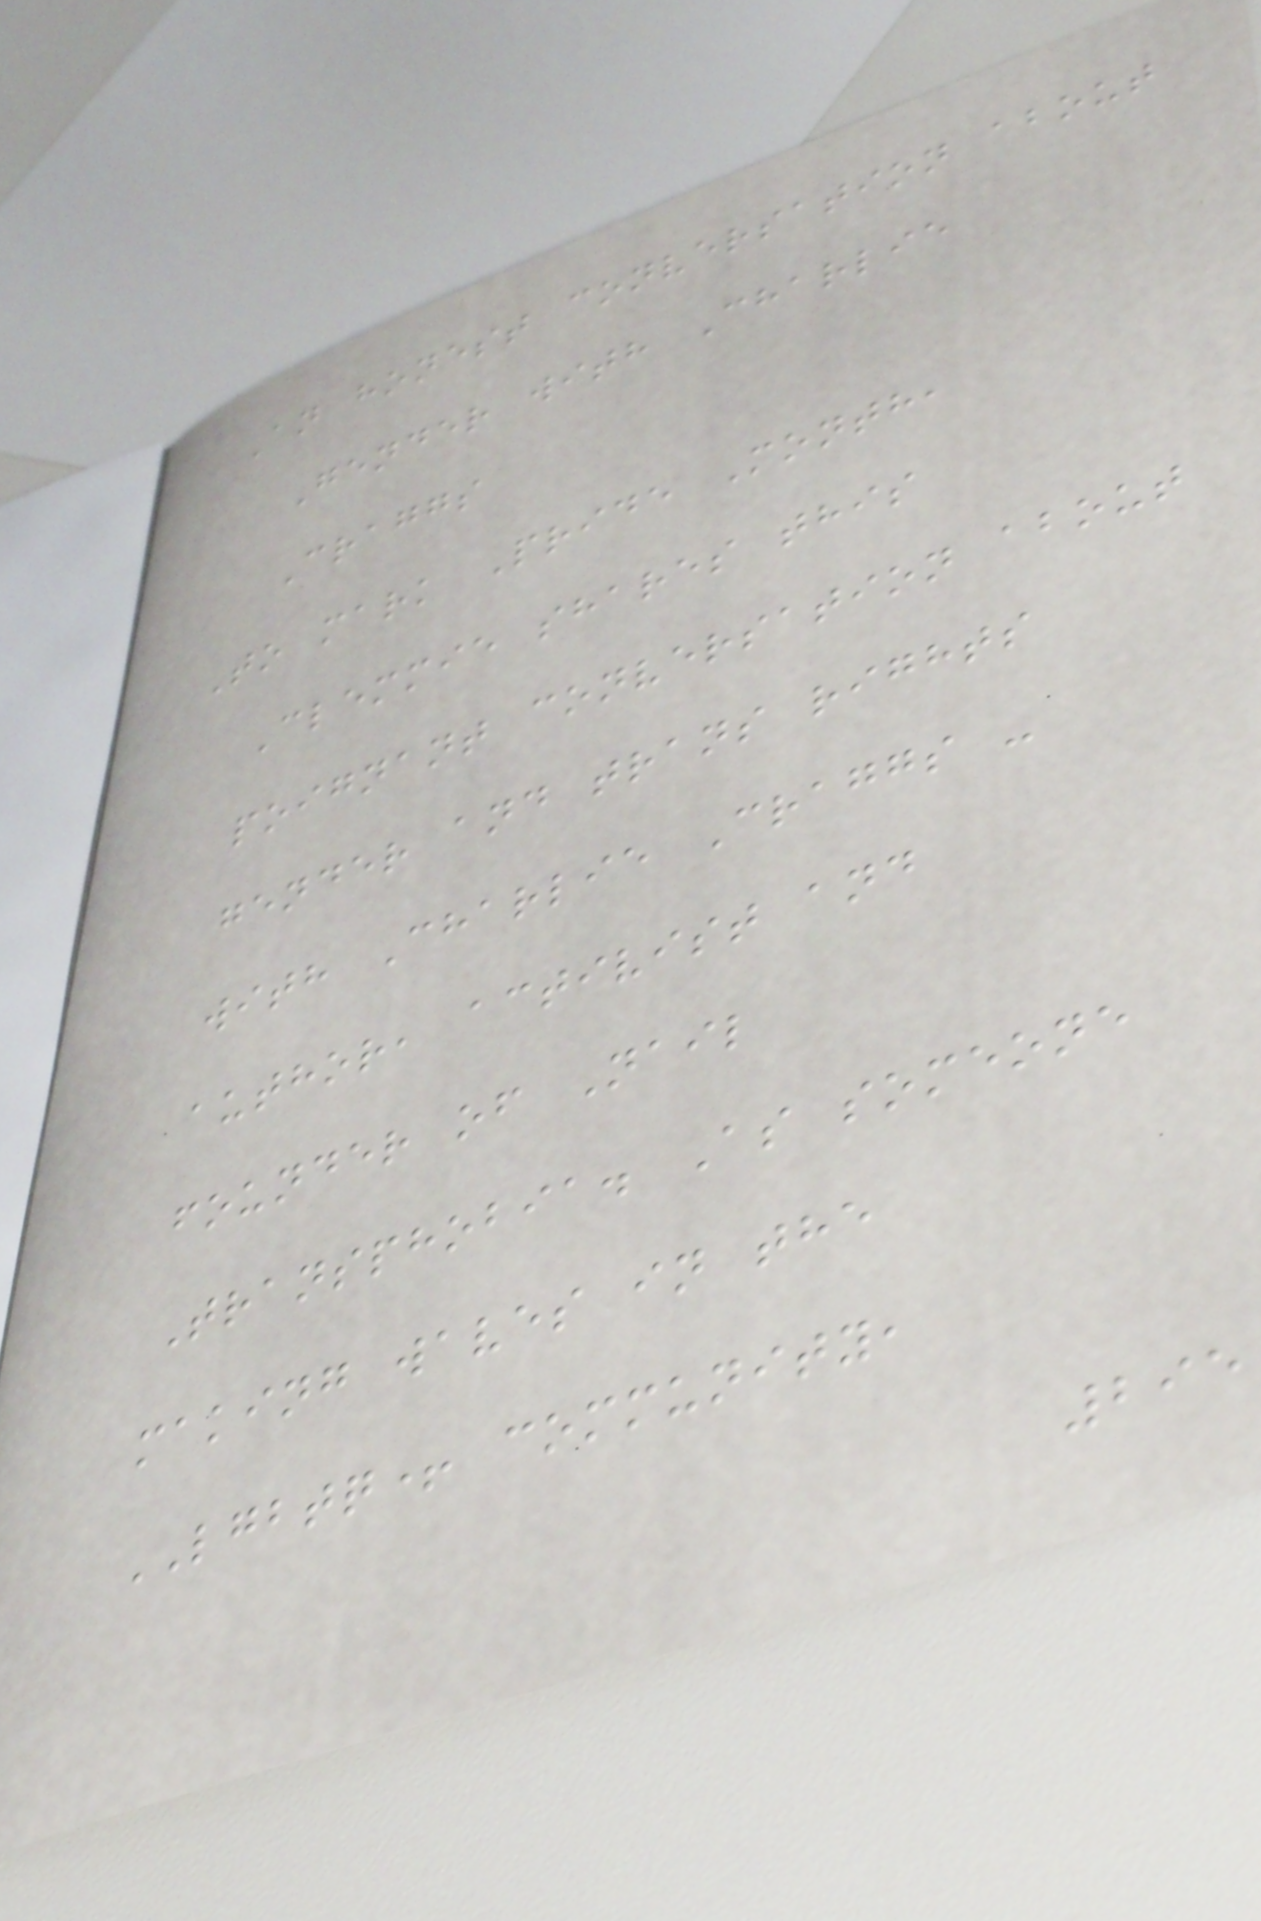An honest conversation about
Gender with Charlie
Craggs
To mark Pride Month,
Clemmie shares this
poignant conversation about
gender and trans rights
with Charlie Craggs -
author, activist and
founder of Nail
Transphobia. As someone
making waves in the
LGBTQ+ community,
295
